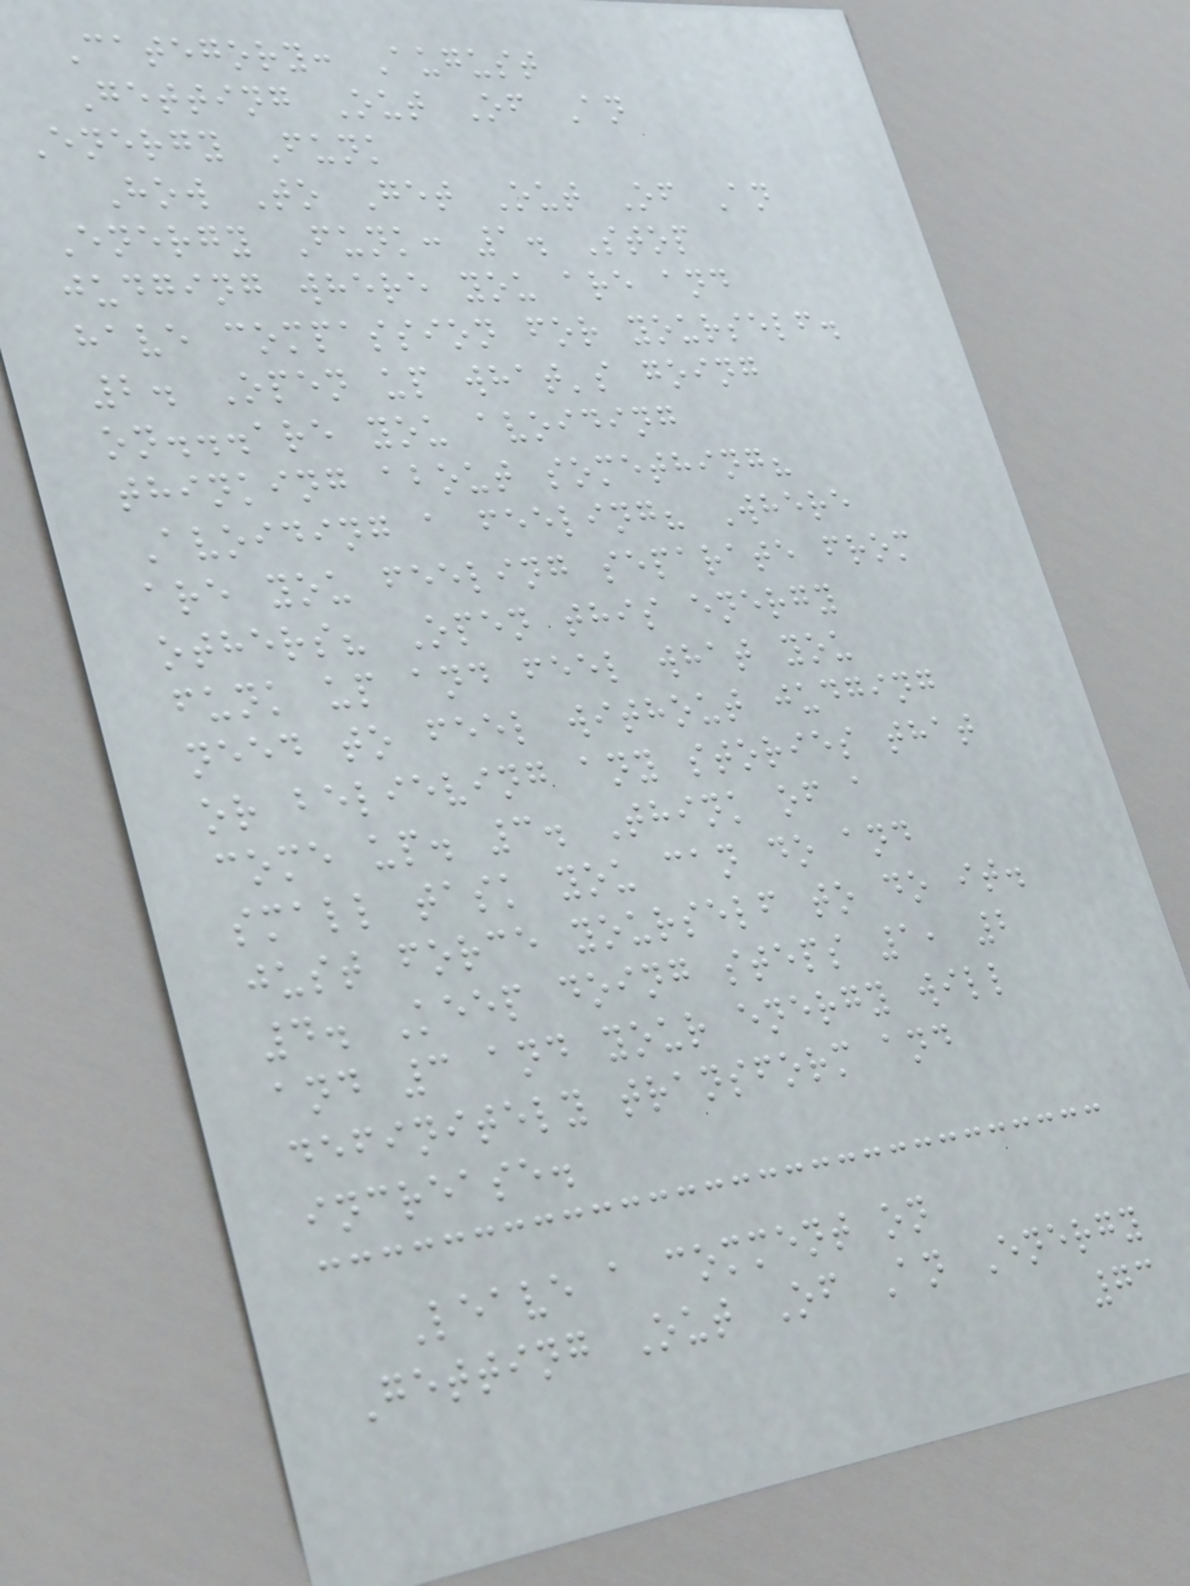Category: August
Getting Out Of An
Energy Funk
How To Get Out Of An
Energy Funk: 1. Stop
judging where you are and
have compassion for yourself.
2. Open up what's going
on...are you avoiding
thinking about something?
Avoiding a feeling? Where
are you feeling separate from
others? Open this energy
funk up and feel what you
need to feel without judging
or believing any stories that
come up. 3. Think of a
small task you can do and
just force yourself to do it.
4. Keep doing steps 1, 2
and 3 and your energy will
definitely transform and
increase.
Leave a comment on
Getting Out Of An Energy
73
